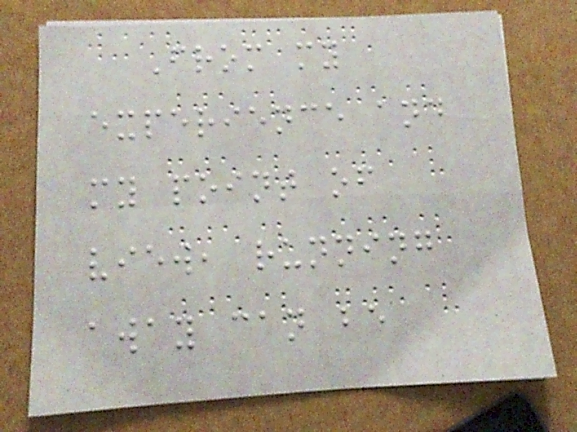From my
experience and
my point of
view, running
away can be
